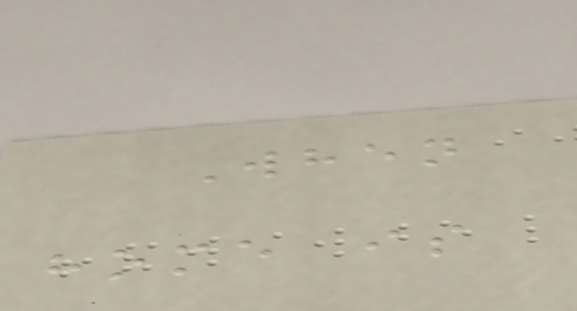When
home is
